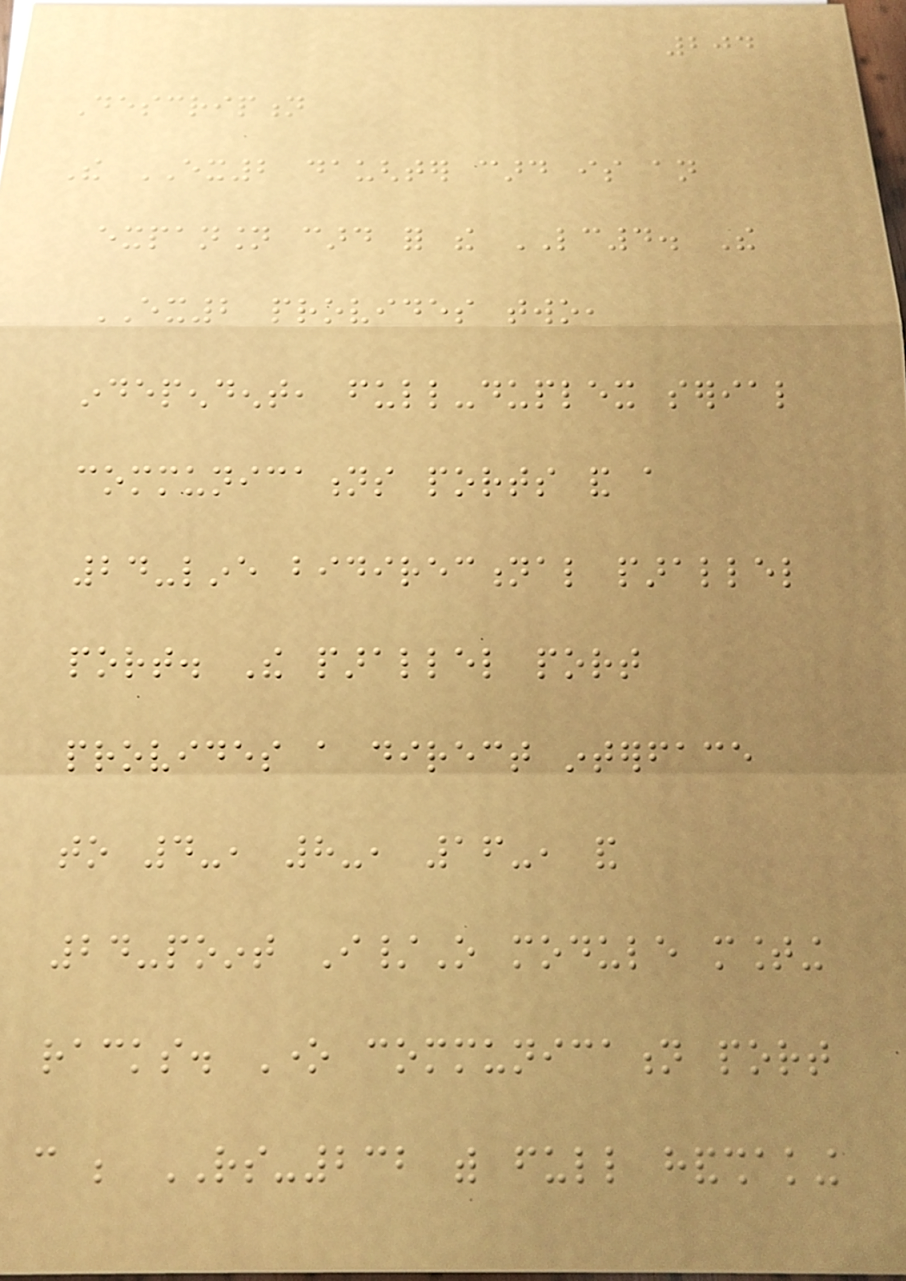204
Description
The EX2 daughter card is an
expansion card for the LC4. The
EX2 provides two,
independent, full-duplex serial
communications ports and a
24-line bidirectional parallel
port. The parallel port
provides a direct interface
to 4-, 8-, 16-, and
24-point I/O module mounting
racks. One communication port
can be RS-232 with full handshaking
